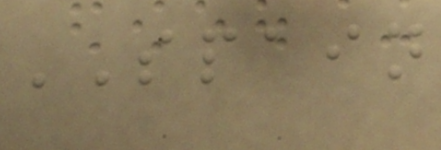SPAIN
